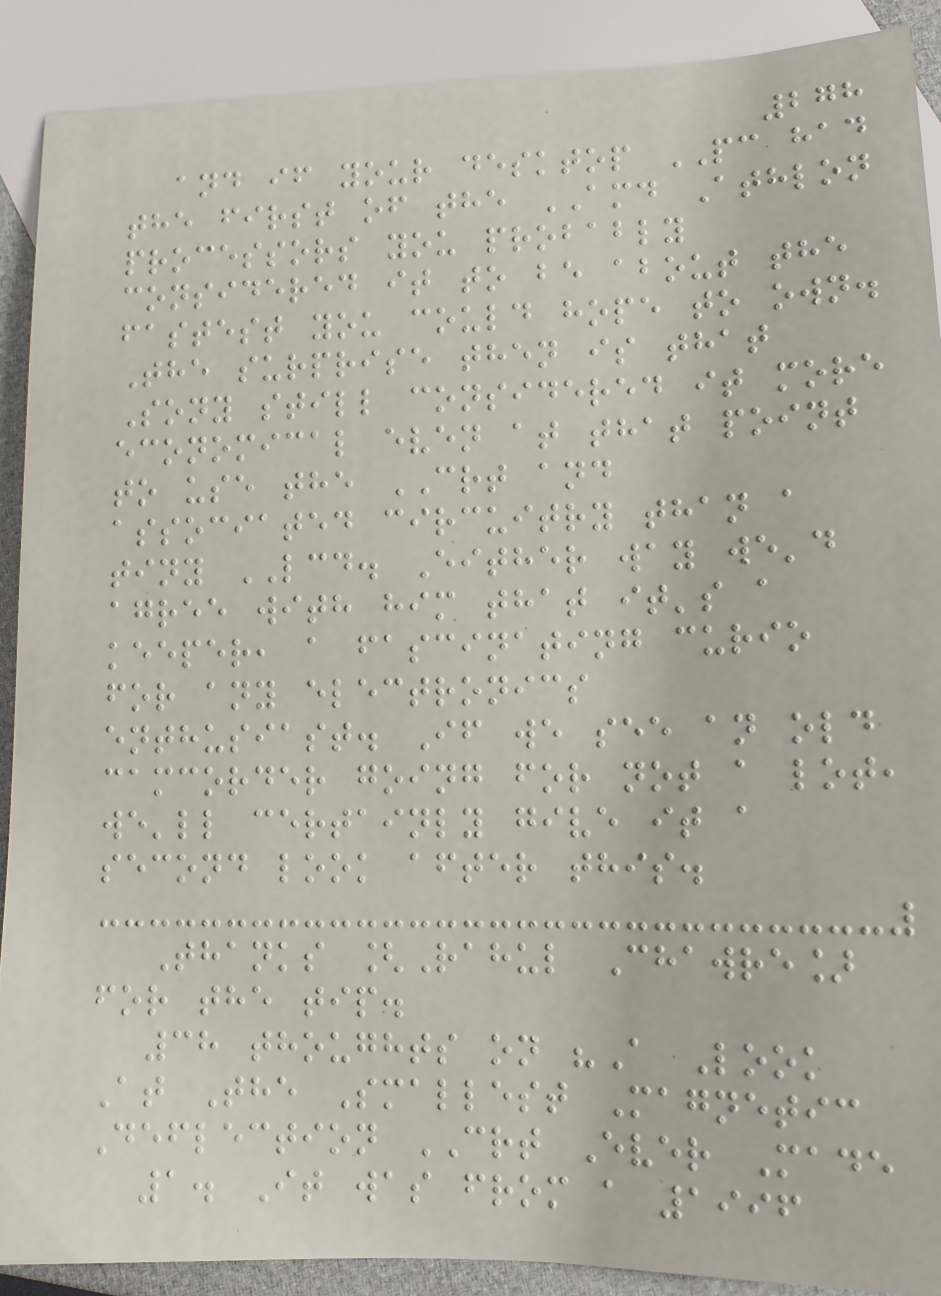278
and if your desktop PC had
the first of the AMD Athlon
processors you probably
considered it to be about the
fastest you could hope to own.
The surprise then is that
Sony still considered it more
economical even at that point
to use the CRT and
associated circuitry than a
tiny LCD. Either way we'd
agree with him that it's a
keeper, a fascinating curio
for any electronics
enthusiast. If we see an old
camcorder going for not a lot,
we'll certainly give it a
second look after this.
Thanks [Rahul Chawre]
for the tip.
38 thoughts on "A Look
At The Smallest Magnetic
Deflection CRT Ever Made
1. It was from a 1996
